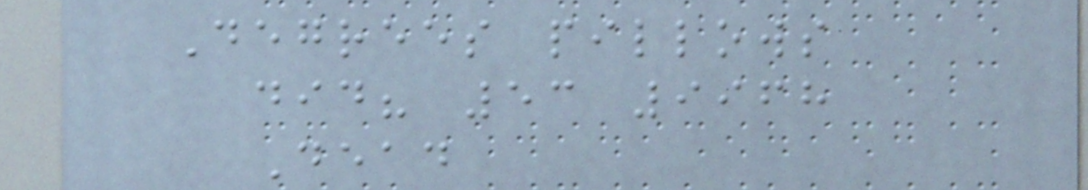Degrees pillows
did? 53 9968
Dead
